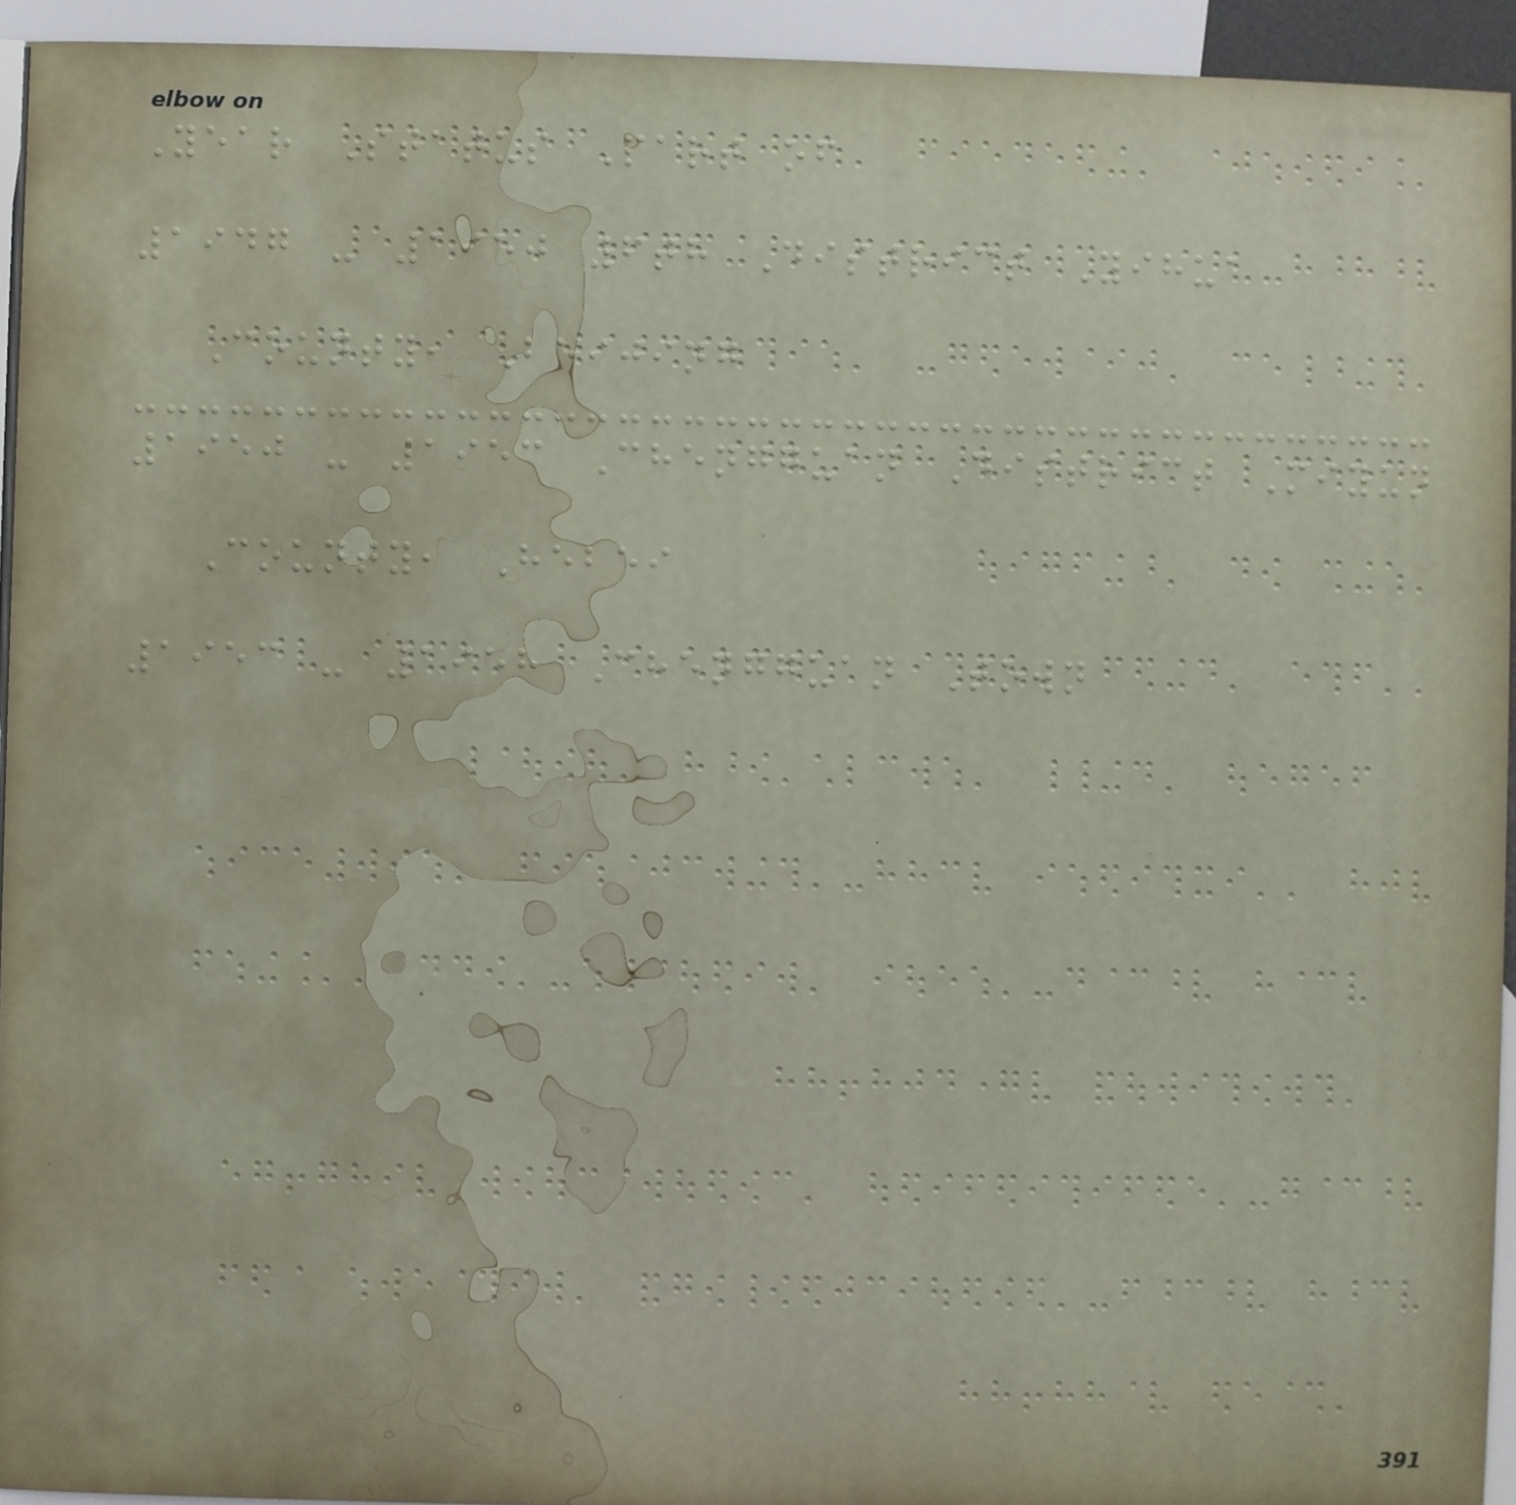Year Status Part of
1947 - 1950 6th District Yihua
County, Beijing
1950 - 1953 Chengguan District Miyun
County, Hebei
1953 - 1958 Chengguan Town
